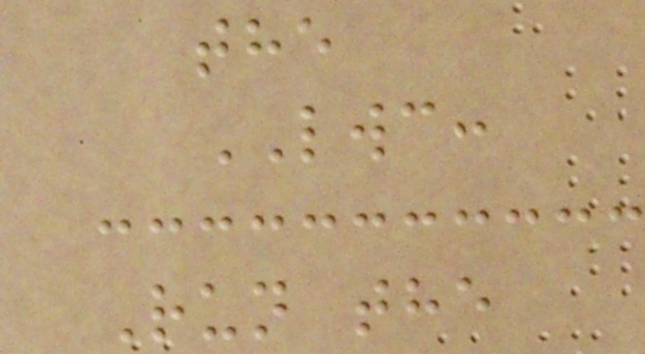the
LWC:
Run the
